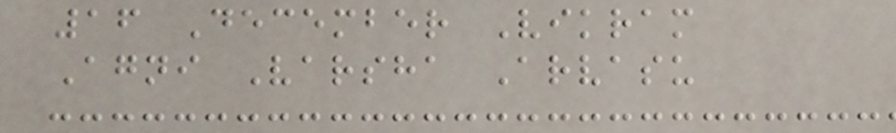16 December Vikram
Agni Varsha Arvasu
